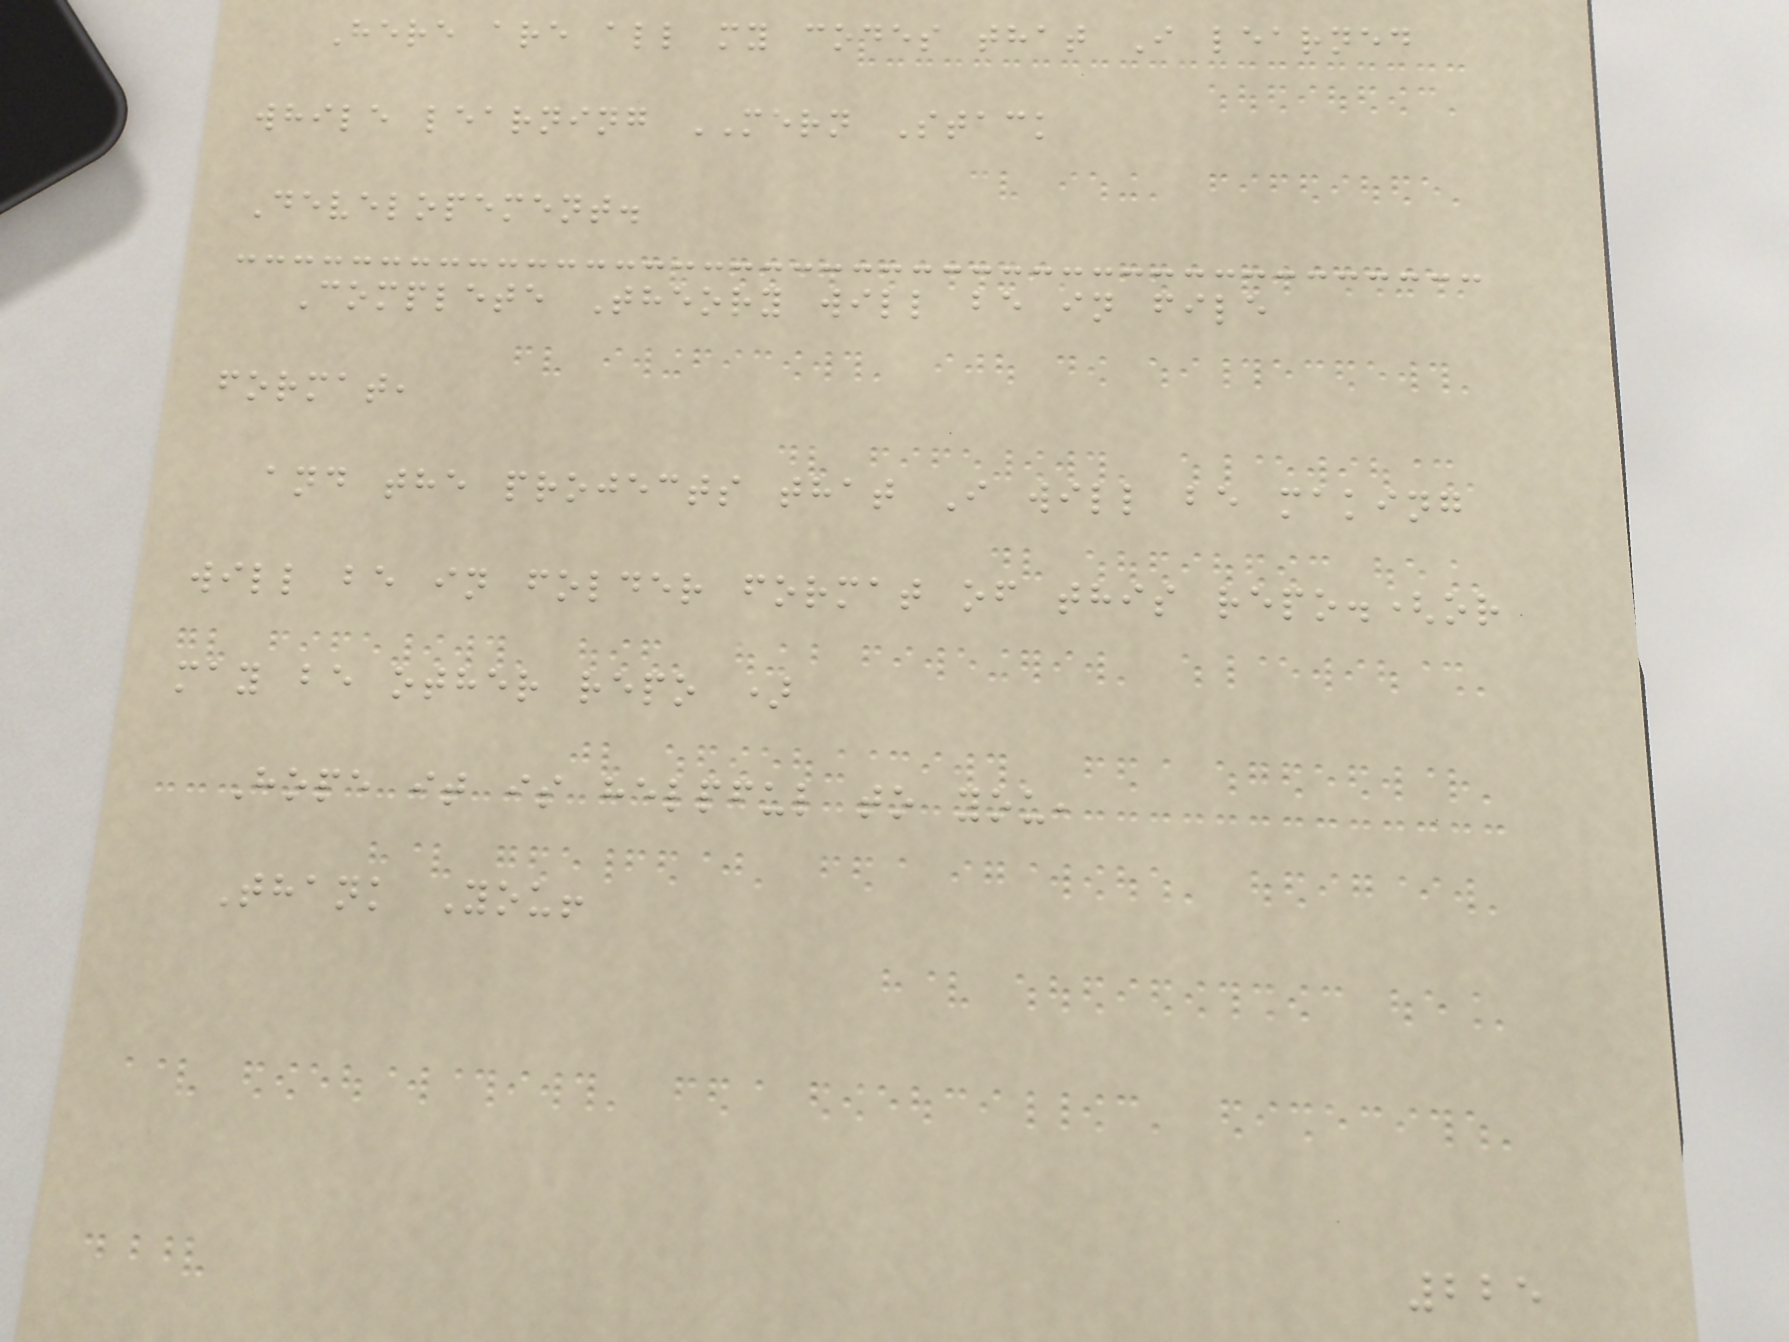Here are all my codes that I learned
while learning MERN Stack
Developement.
Complete Theory will be in file
format,
and the projects that I will be making
will be in folder format of this repo.(or
may be other repo )
Hope it is helpful to you,
Thank You!
225
